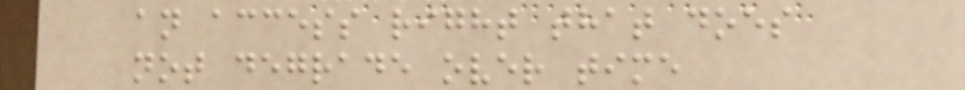an access right that does
not degrade over time
